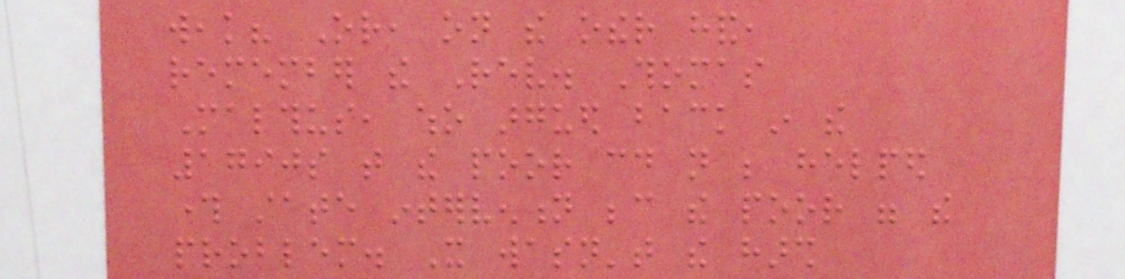weak? Or, on the other hand,
remember the Rev. Thomas
Malthus, who argued back in the
1790s that the poor could not be helped
through state intervention because the poor were the
problem. It wasn't the harsh
